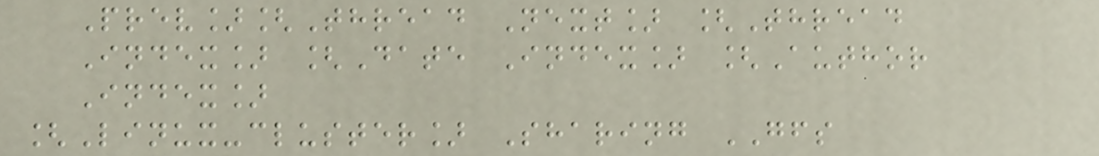Prev][Thread Next] [Thread
Index] [Date Index] [Author
Index]
[Linux-cluster] Sharing GFS
